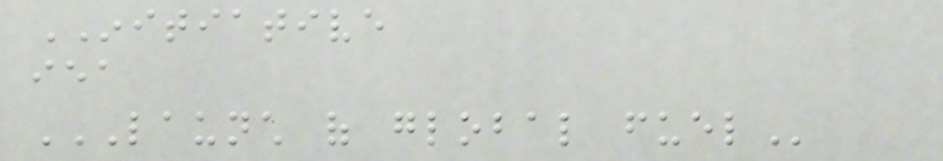INITIATIVE
iea
LAUNCH OF GLOBAL FUEL
